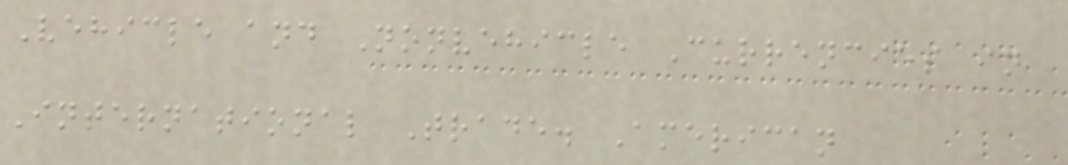Vehicle and Nonvehicle Currencies in
International Trade. American
